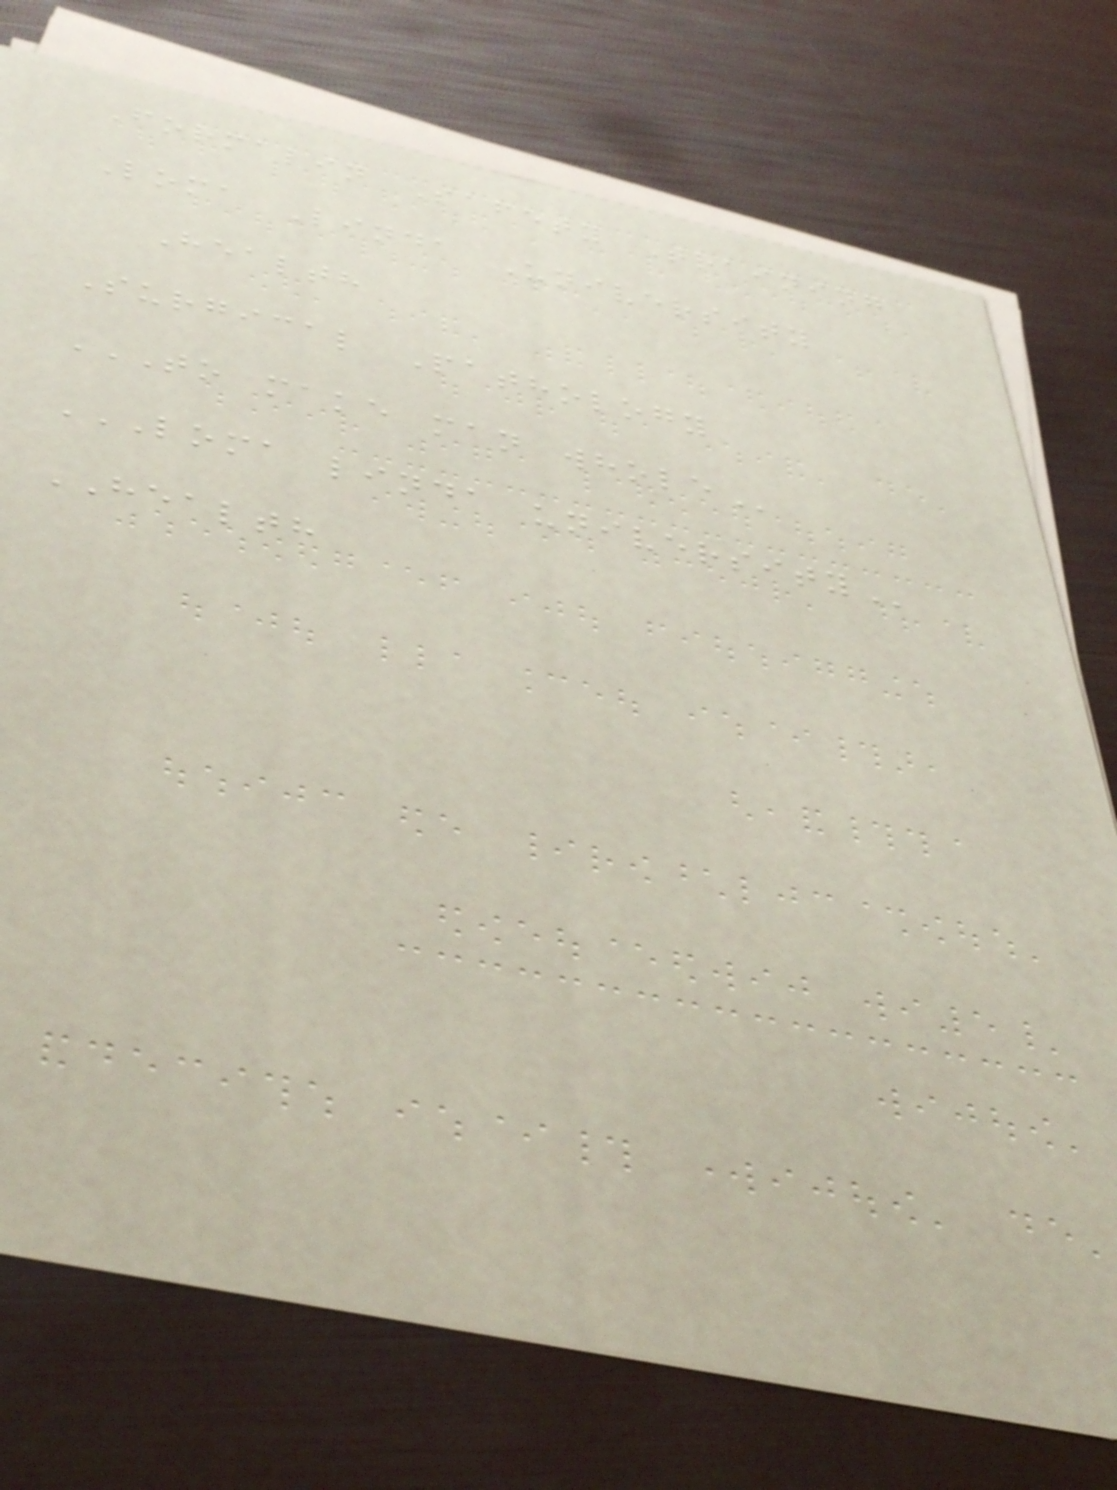Formalin Safety Training
Loma Linda University
Health
Surgical Pathology
TO MAKE MAN WHOLE
LOMA LINDA UNIVERSITY
HEALTH
